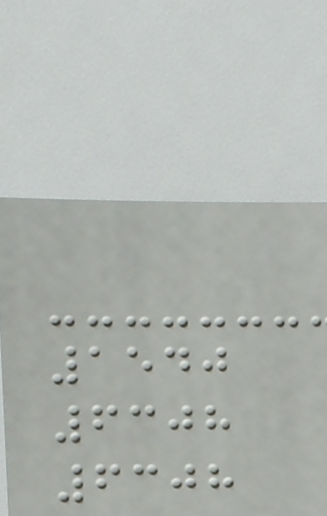1540
6308
6308
